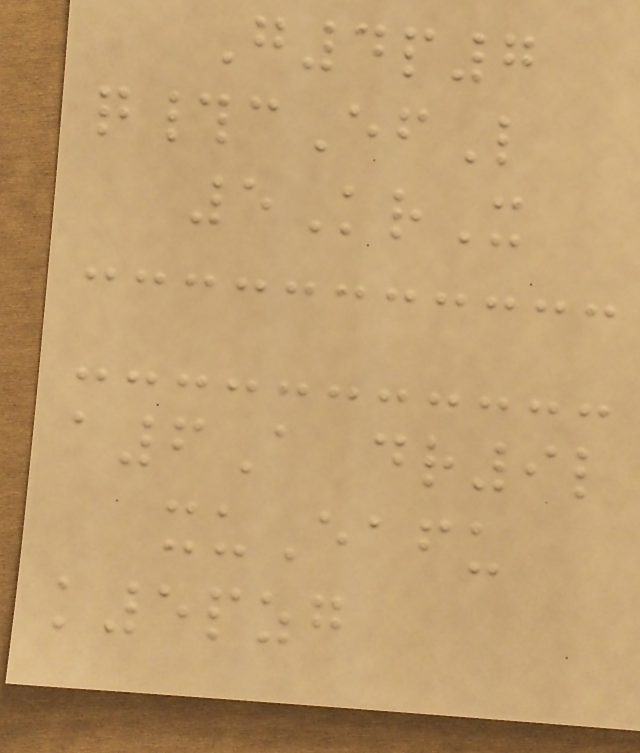G4p7
q#cEfL
5KrX
a6A dr9l
xuEafu
k5pzg
